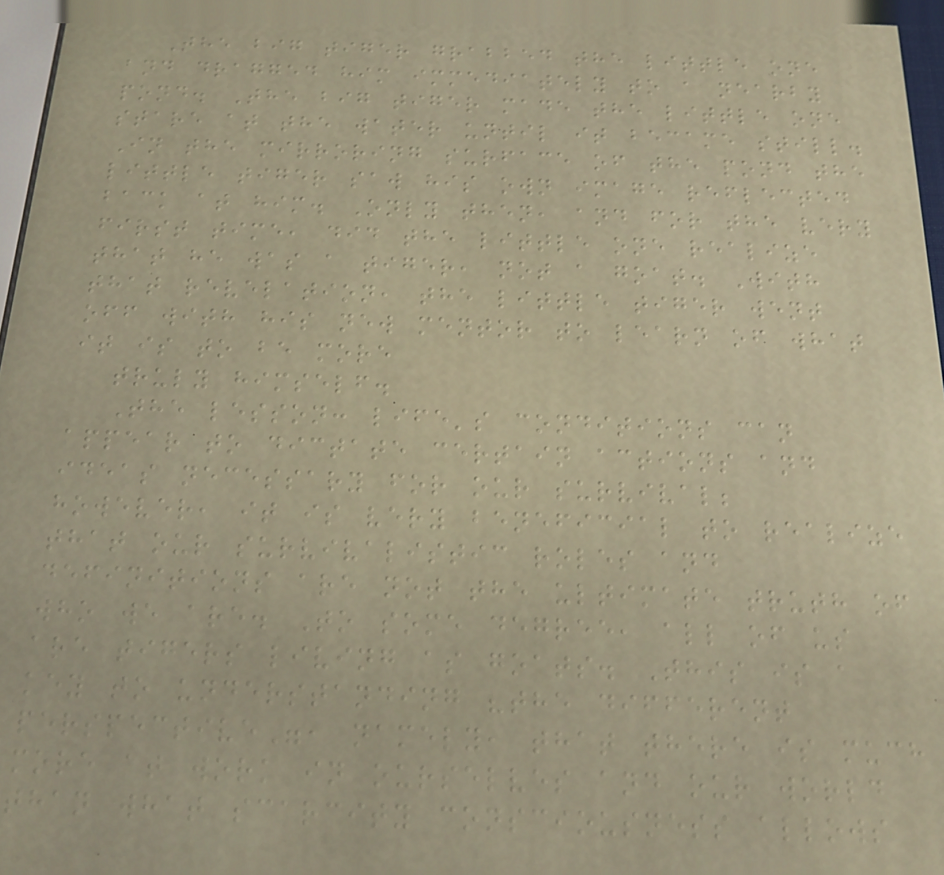The big tiger grabbed the little one
and dragged him immediately to a nearby
pond. The big tiger made the little one
stare at the water until it became still.
In the mirroring surface of the pond the
little tiger saw his own image reflected
back at him. Only then, and for the very
first time, did the little one realize
that he was a tiger, not a goat. With
that revelation, the little tiger went
off with his new mentor to learn of what
it is to be more
truly himself.
The lesson: life's conditions can
appear to dictate certain actions and
ideas necessary for our survival;
however, it is very beneficial to realize
that our survivalistic roles and
definitions are not the ultimate truth of
who we are. To some degree, all of us
are tigers living as goats. This is a
key to understanding "the different
perspective", namely, that there is much
more at work in ourselves and our world
than what scarcity consciousness allows
